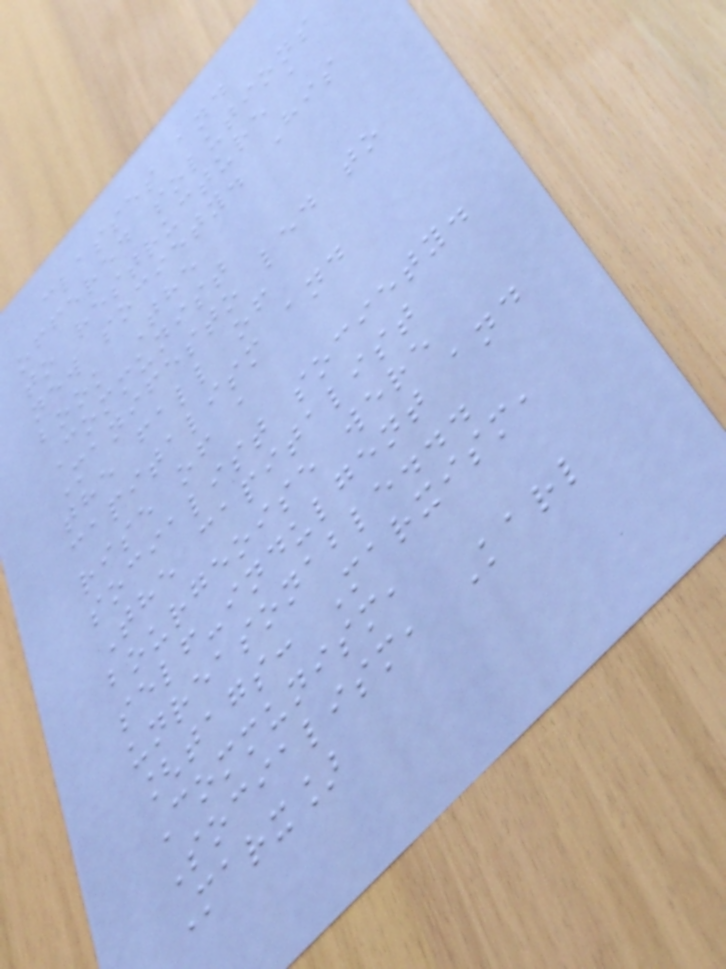classes and
offered solutions
to restructure a
new society. His
book The
Communist
Manifesto led to
the fall of
capitalism and
rise of a
socialist society.
The capitalist
bourgeoise were
self-indulgent and
unreasonable...
[tags: Marxism,
Communism,
Socialism, Karl
Marx]
